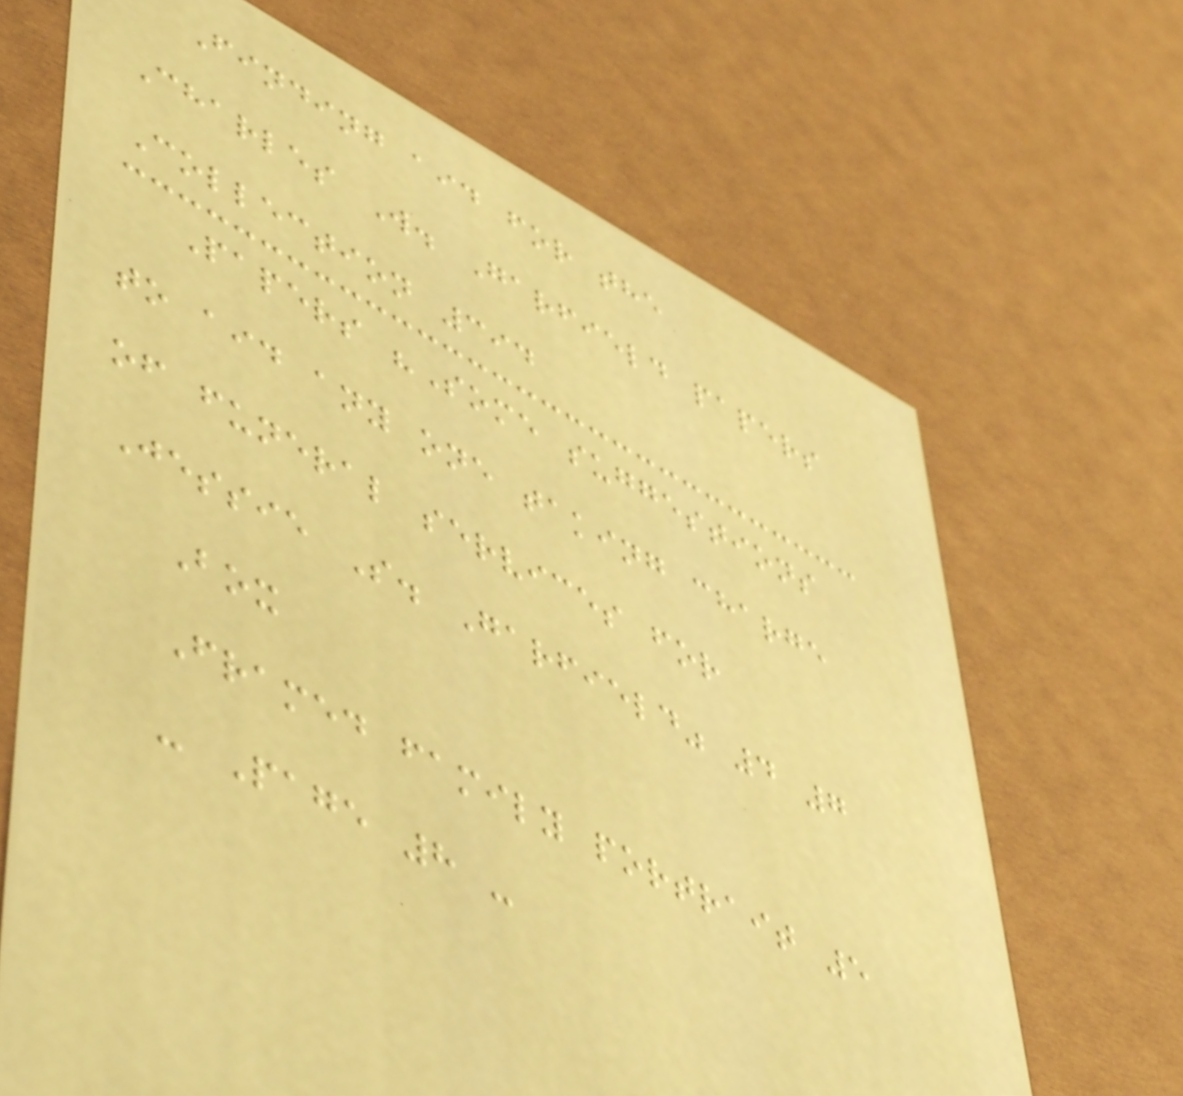Finding aid for the
Charles W. Garfield papers
Collection 394
Papers "Some suggestions
to aid any one taking charge
of funeral services for
Jessie S. Garfield" 4 7
Box
Framed family portrait 5
- Page 8 -
